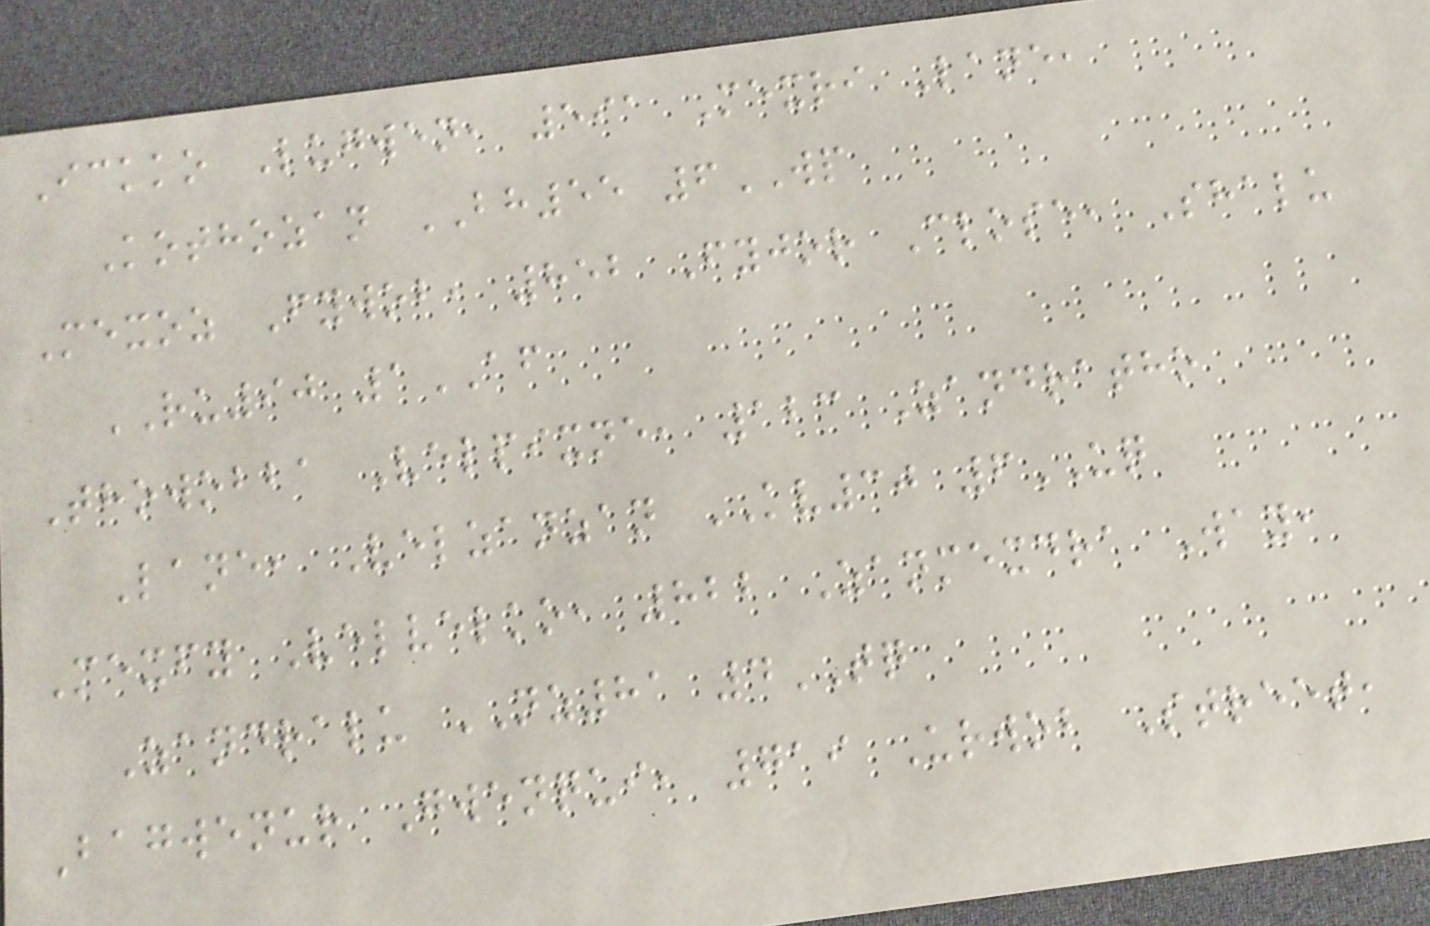Ickko Lugwen, 591 Mexri Lane,
Kothozan BH55 6WP
Mexoz Fywob, 852 Fyjor Close, Shalu
RU90 1AF
Thowobba Velpixne, 123 Zandratho
Lane, Velzanzan KV30 6UQ
Mexfy Velvelko, 822 Zanmexdra Way,
Zandralu NZ81 4TQ
Bagwenur Gwenqui, 719 Urwob Street,
